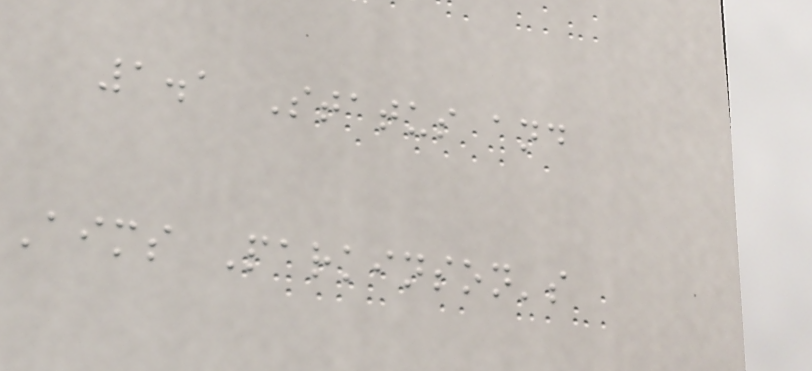1.1 Status and
Aims Parkinson's
